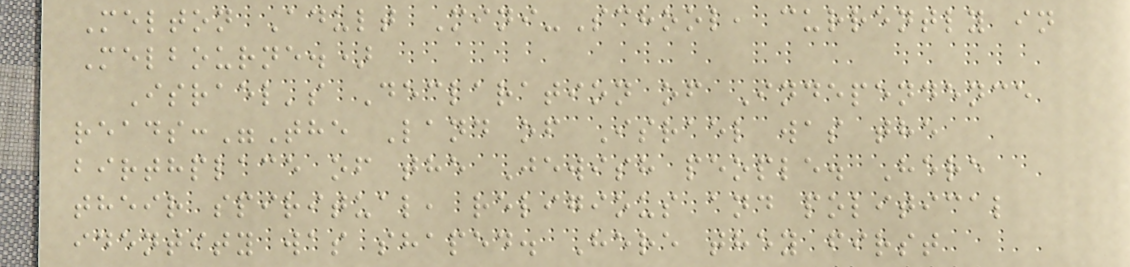Melton Adult Mini-School, currently in
Melbourne.)
Israel's Declaration of Independence
reads:"The Land of Israel was the
birthplace of the Jewish people. Here
their spiritual, religious and political
identity was shaped. Here they first
